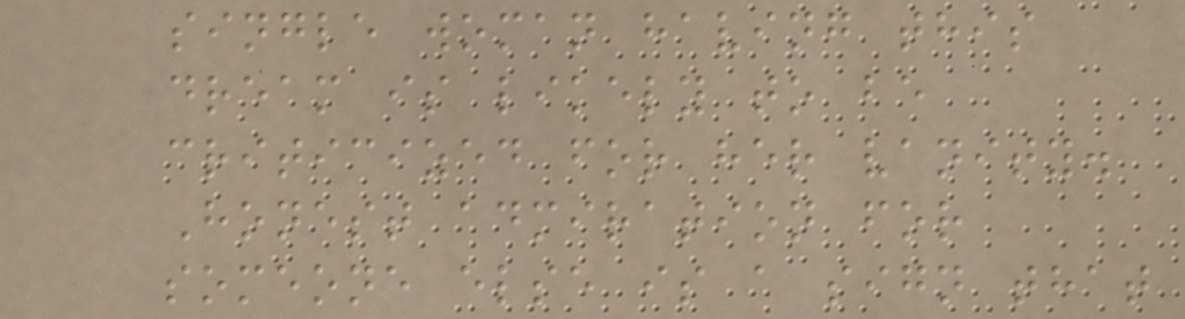single woman having this
dream is likely to be
criticized for her vanity.
Honest admiration for
someone else is a sign that
